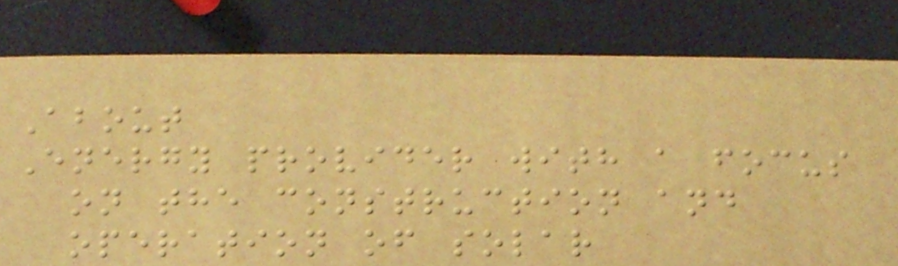About
Energy provider with a focus
on the construction and
operation of solar
